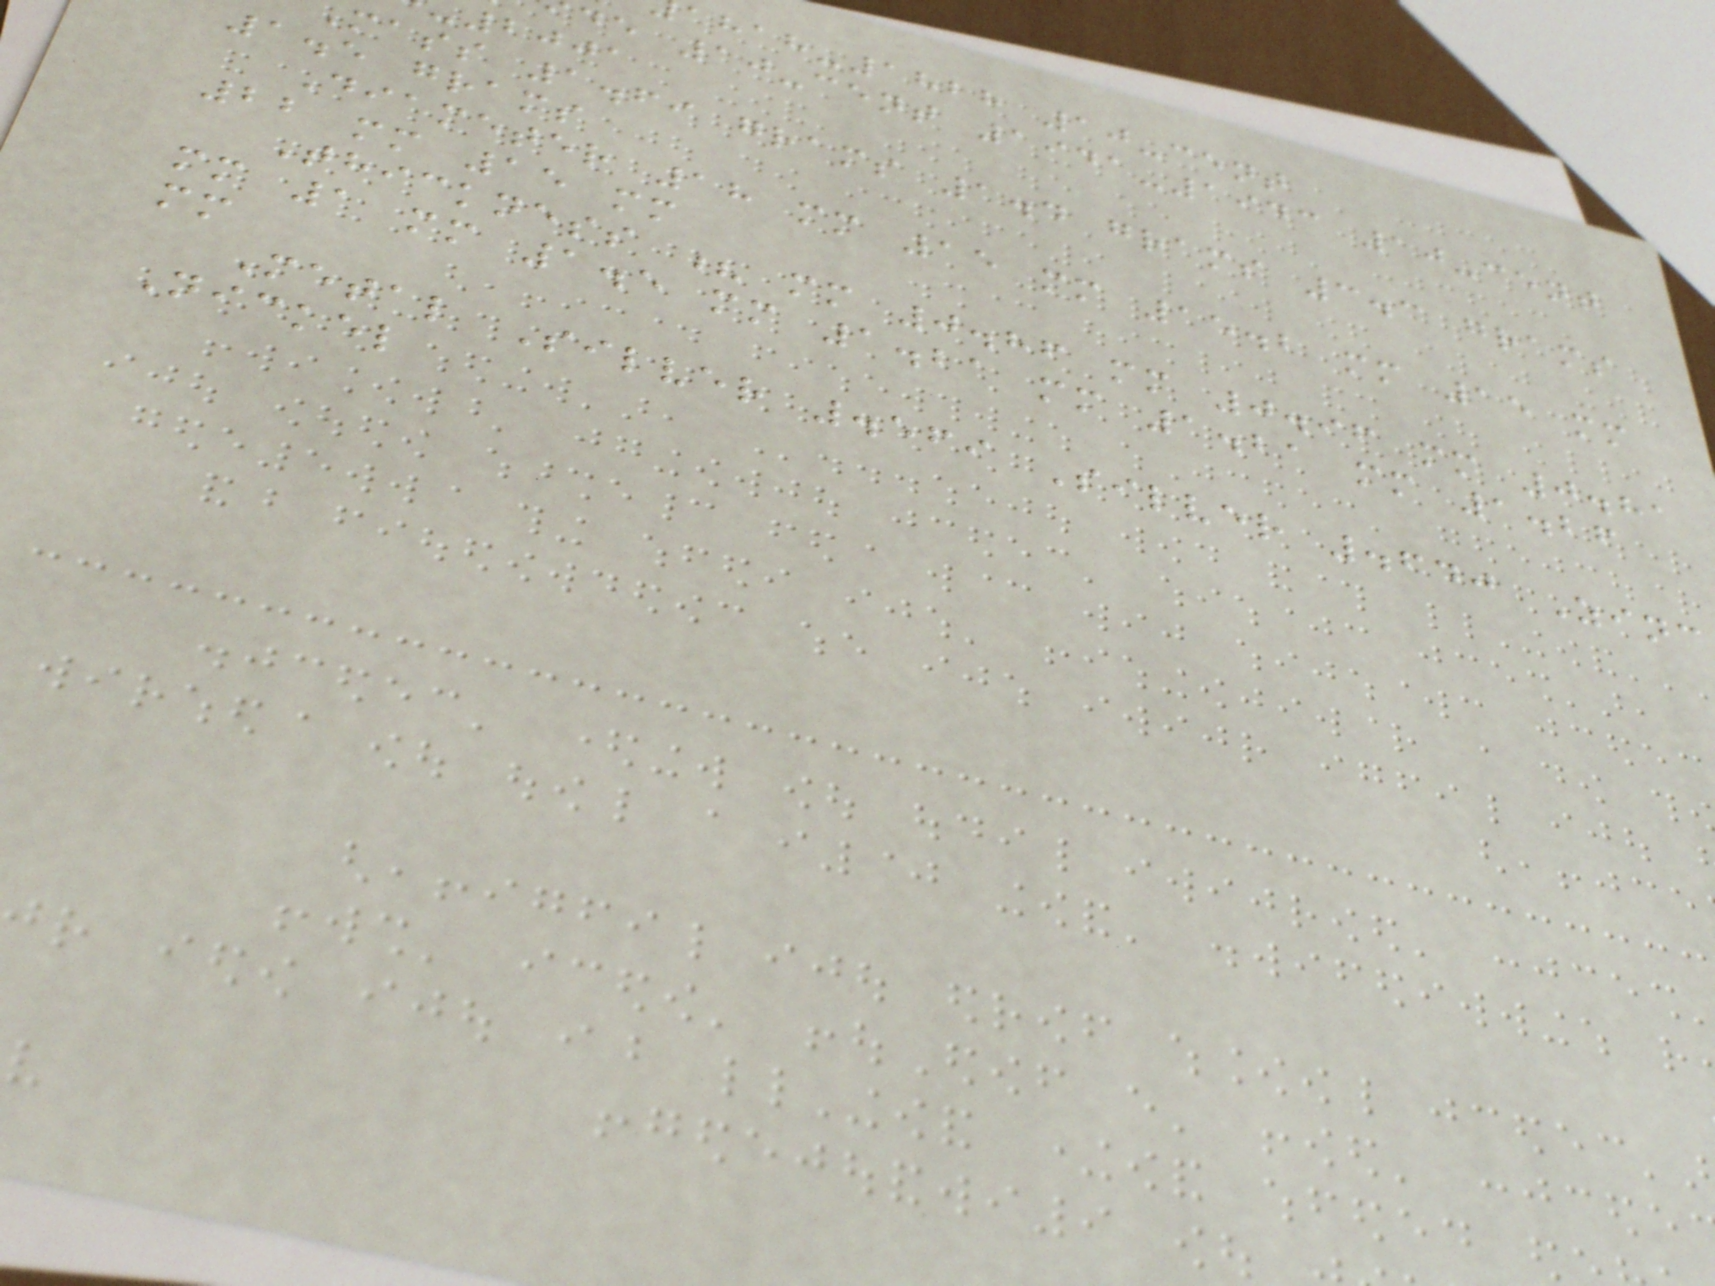-1828 10-cent
de 10-cent 1941-1943 10-cent
2001
mass 1.69 grams 1.4 grams 3.3 grams
1.5 grams
Diameter 18 mm 15 mm 15.2 mm 15 mm
22 mm 15 mm
Thickness ? mm 0.86 mm 0.96 mm 0.81
mm 1 mm 1.5 mm 1.21 mm 1.21 mm 1.26
mm
Metal Silver .569 Silver .640 Zinc
Nickel
